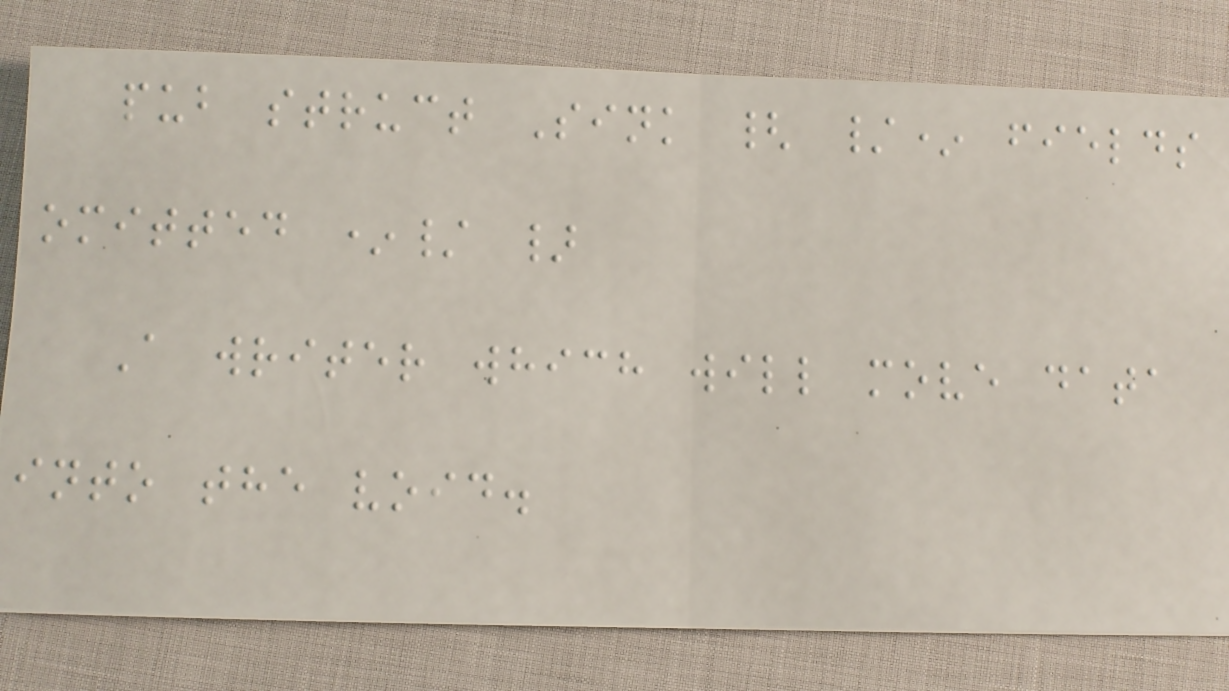pub struct Sink { /* fields
omitted */ }
A writer which will move data
into the void.
